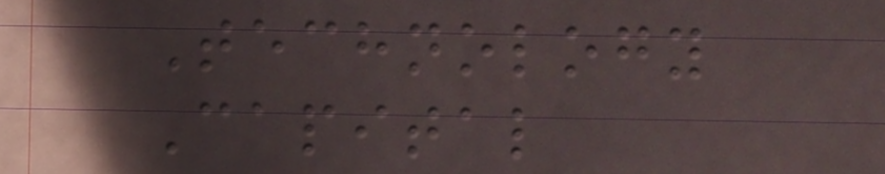Technology
Capital
